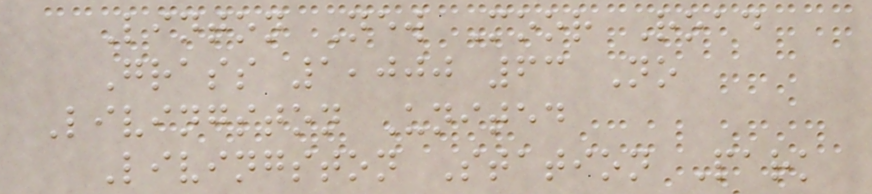Linton New Moor Road
Grass 1,000 63 No
Livingston United
Livingston Station Park
